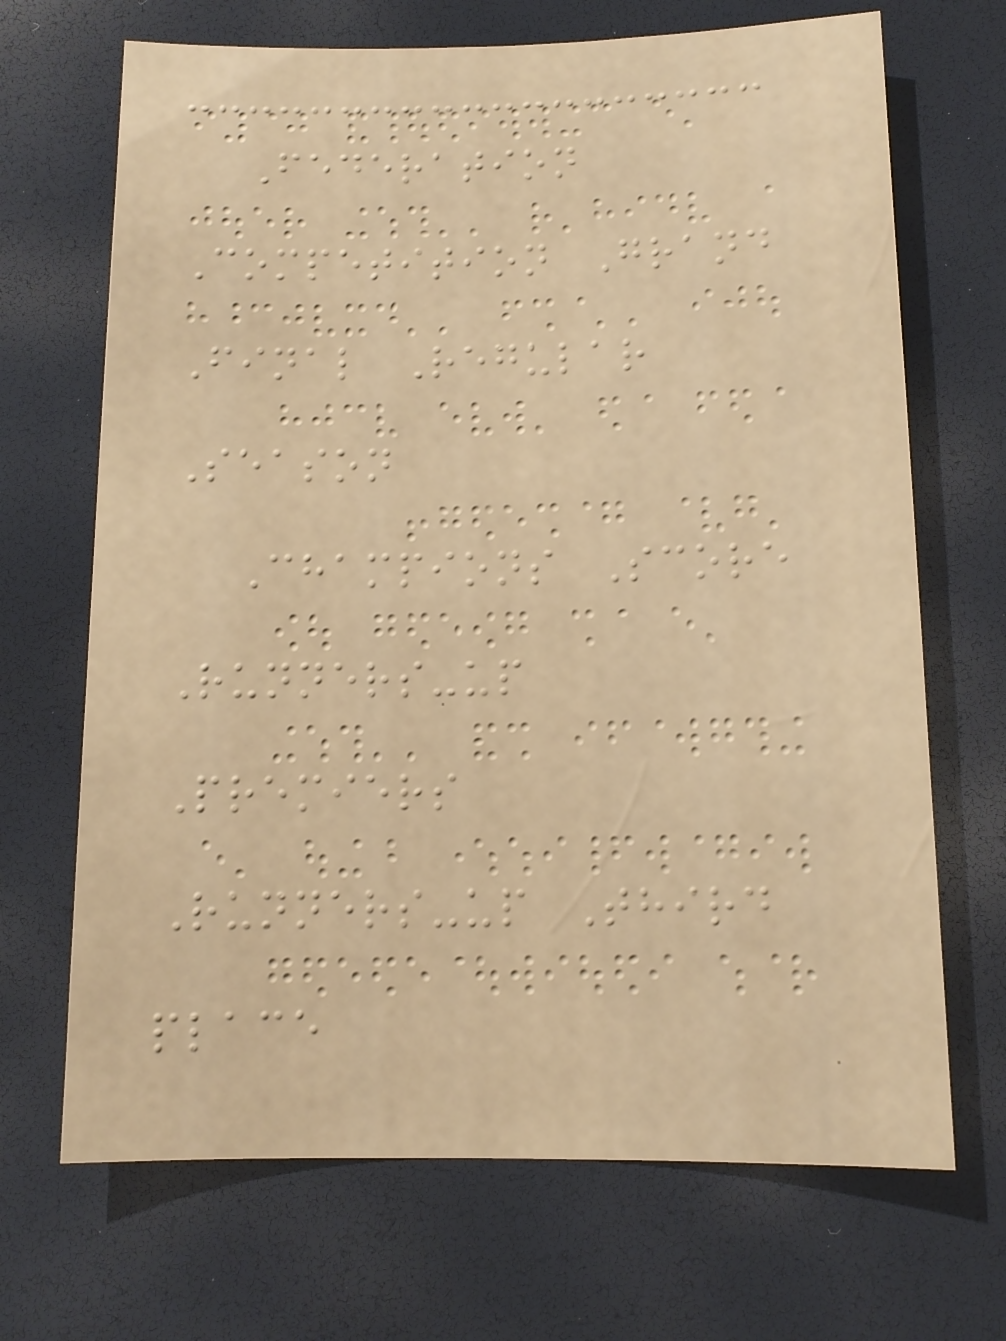Federation
Competition Grand
Final Regular
Season
Champions Score
Runners-up
Premiers
Runners-up Third
place
